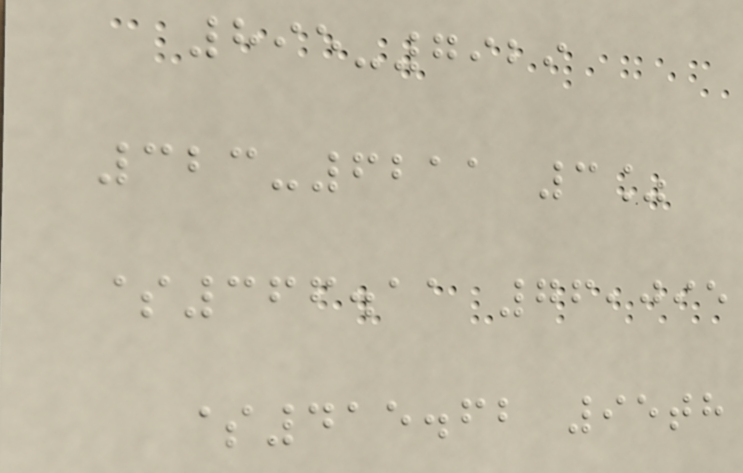895-7929
323-6211 3%
$366.11 76,095
$415.62 95th
